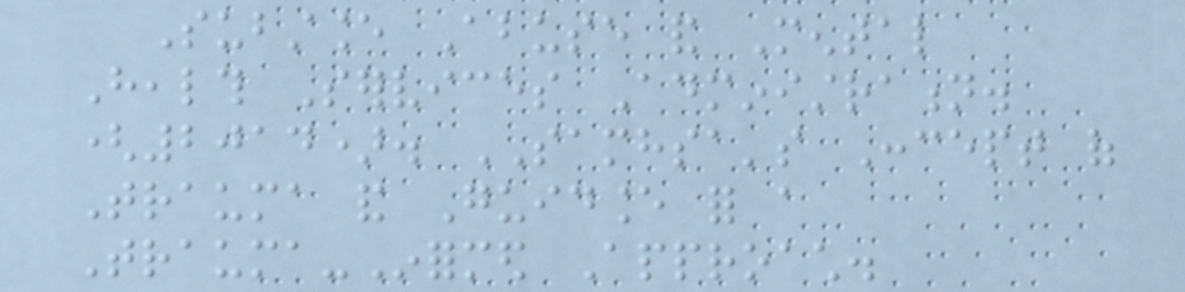Substance Abuse and Mental
Health Services Administration.
(2014). SAMHSA's Concept of
Trauma and Guidance for a
Trauma-Informed Approach.
